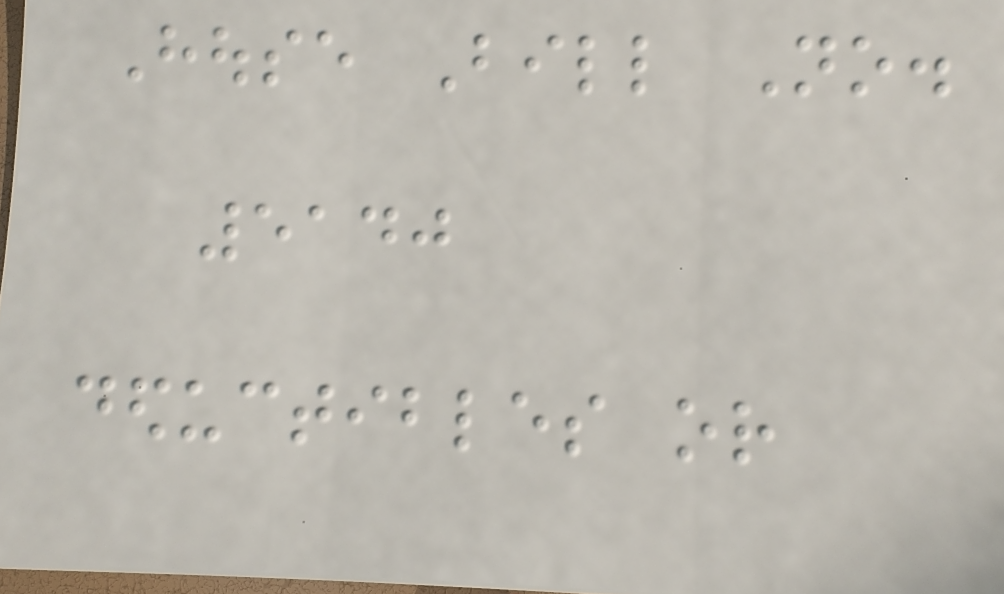House Bill No.
5140
deductibles or
